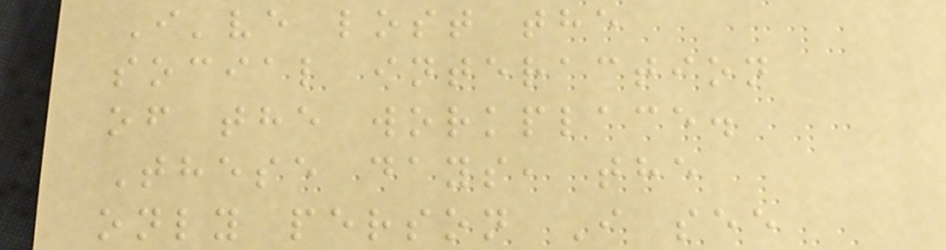I've lost the
social interaction
of the workplace.
These days, the
only person I see
